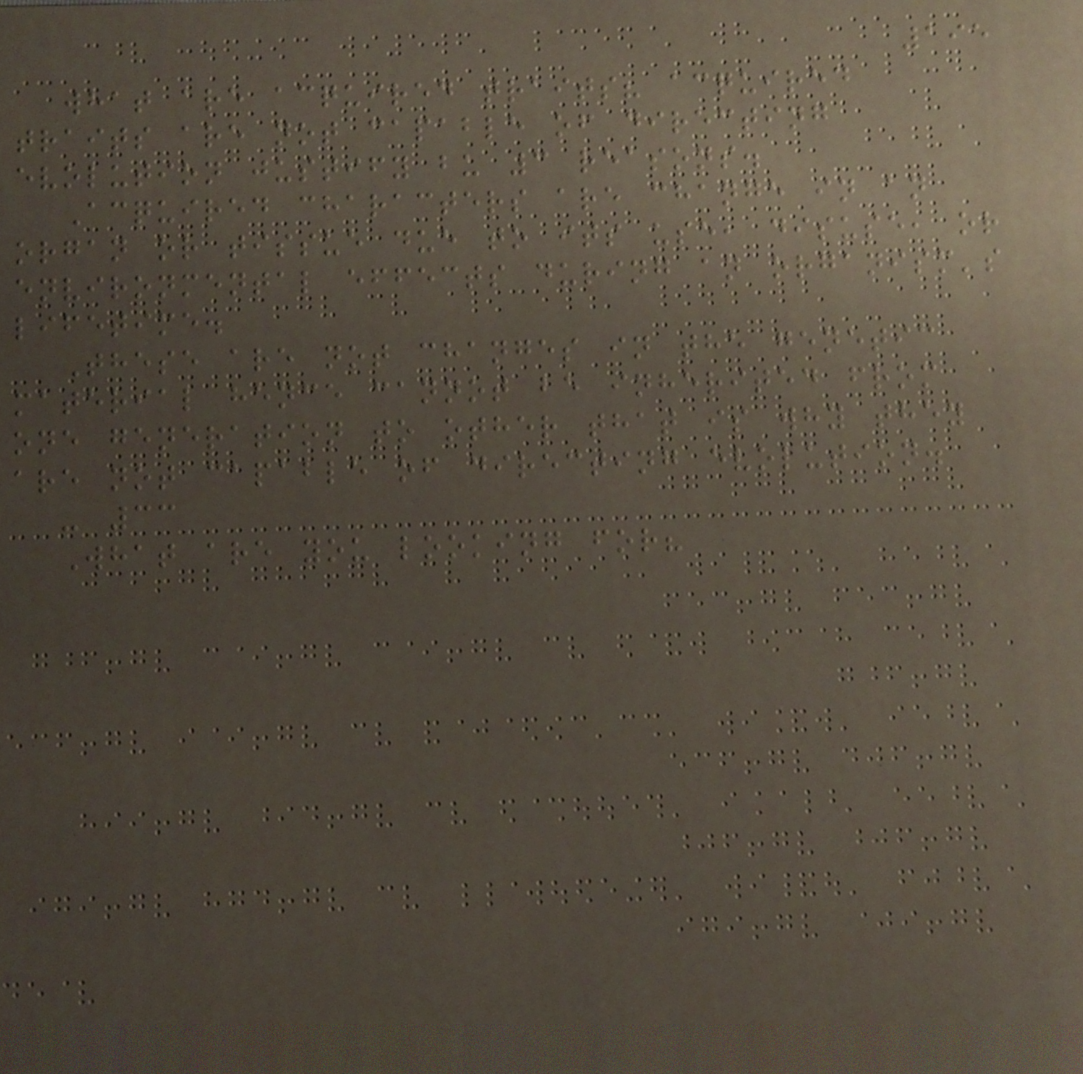195
what are acquired traits? acquired
traits are not capable of directing
evolution justify bu 3 reasons.
Acquired characters are change in an
organ or tissue due to its use, disuse, or
environmental effects during an organism's
lifetime.
These are not changes in the genetic
material hence cannot be inherited from
one generation to other that is why they
are not capable of directing evolution.
- 33
What are you looking for?
